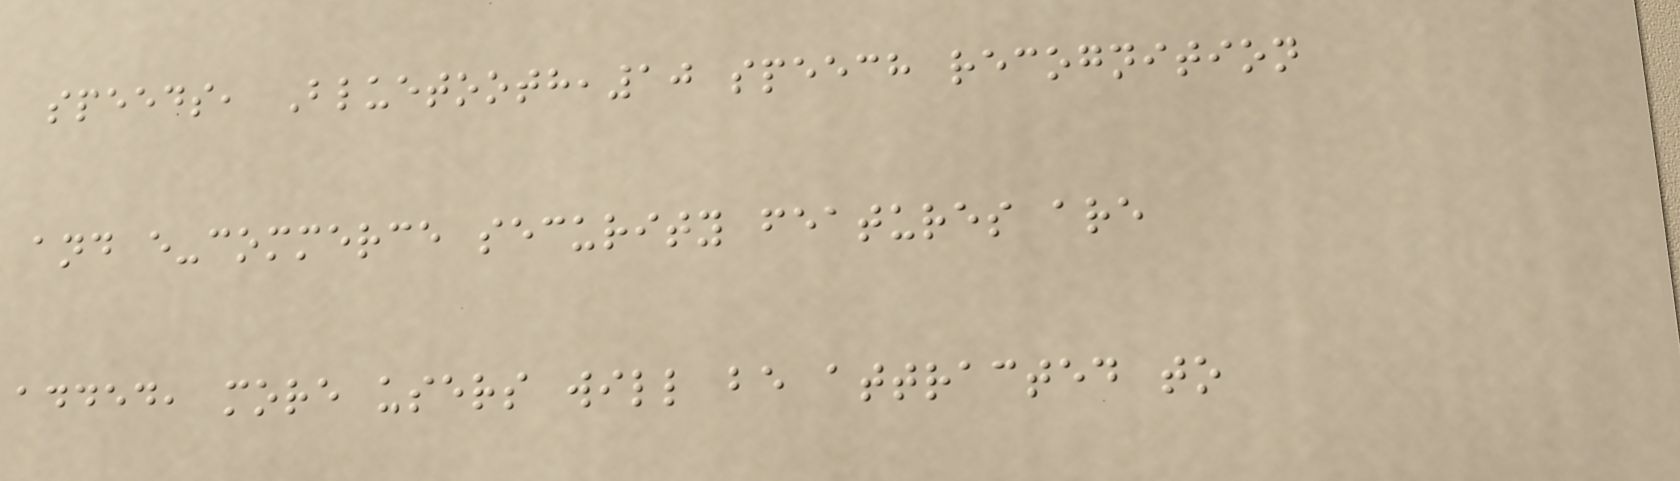speeds, Bluetooth,10 speech recognition
and e-commerce security features are
added, more users will be attracted to
